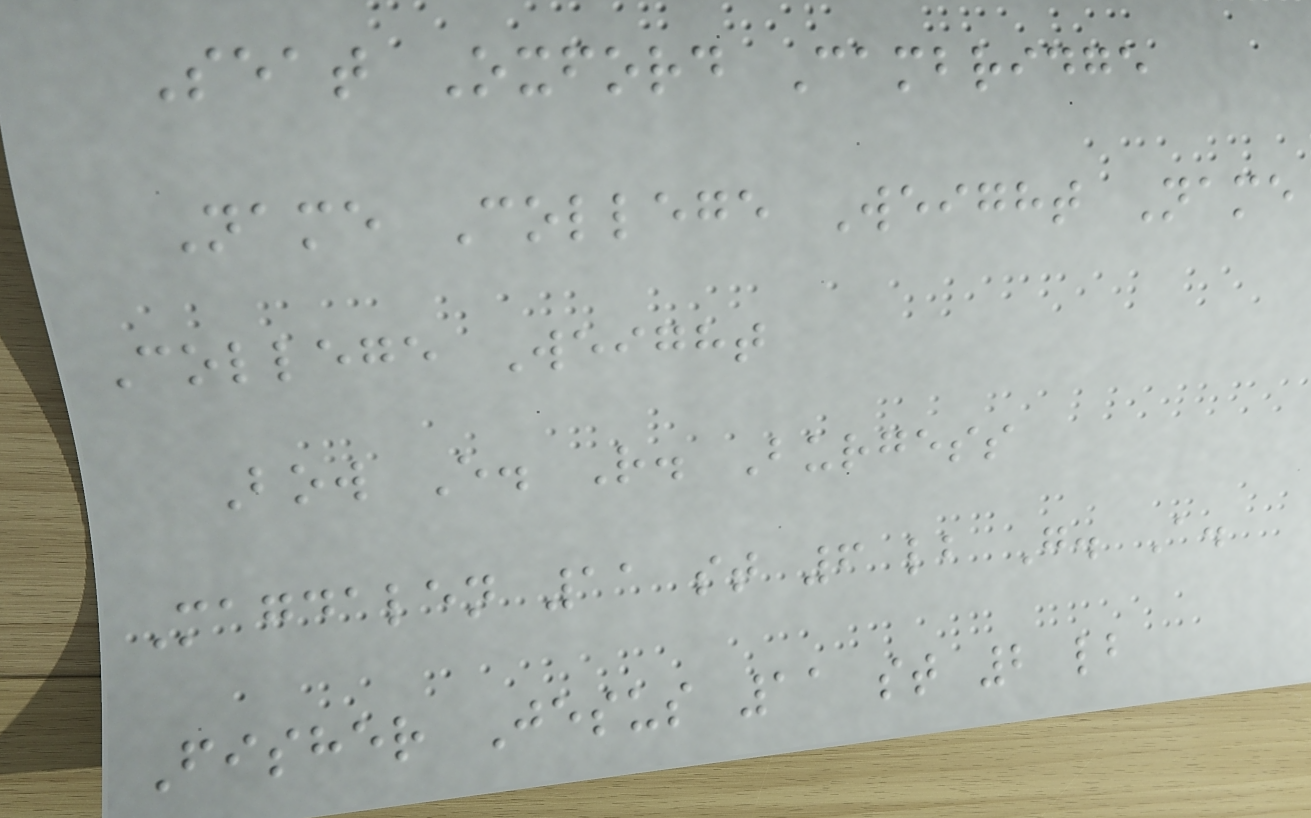Seat Oxford Cambridge
Name College Weight Name
College Weight
Bow E. R. Burgess
Magdalen 11 st 6 lb G. A.
Fisher Jesus 11 st 2 lb
